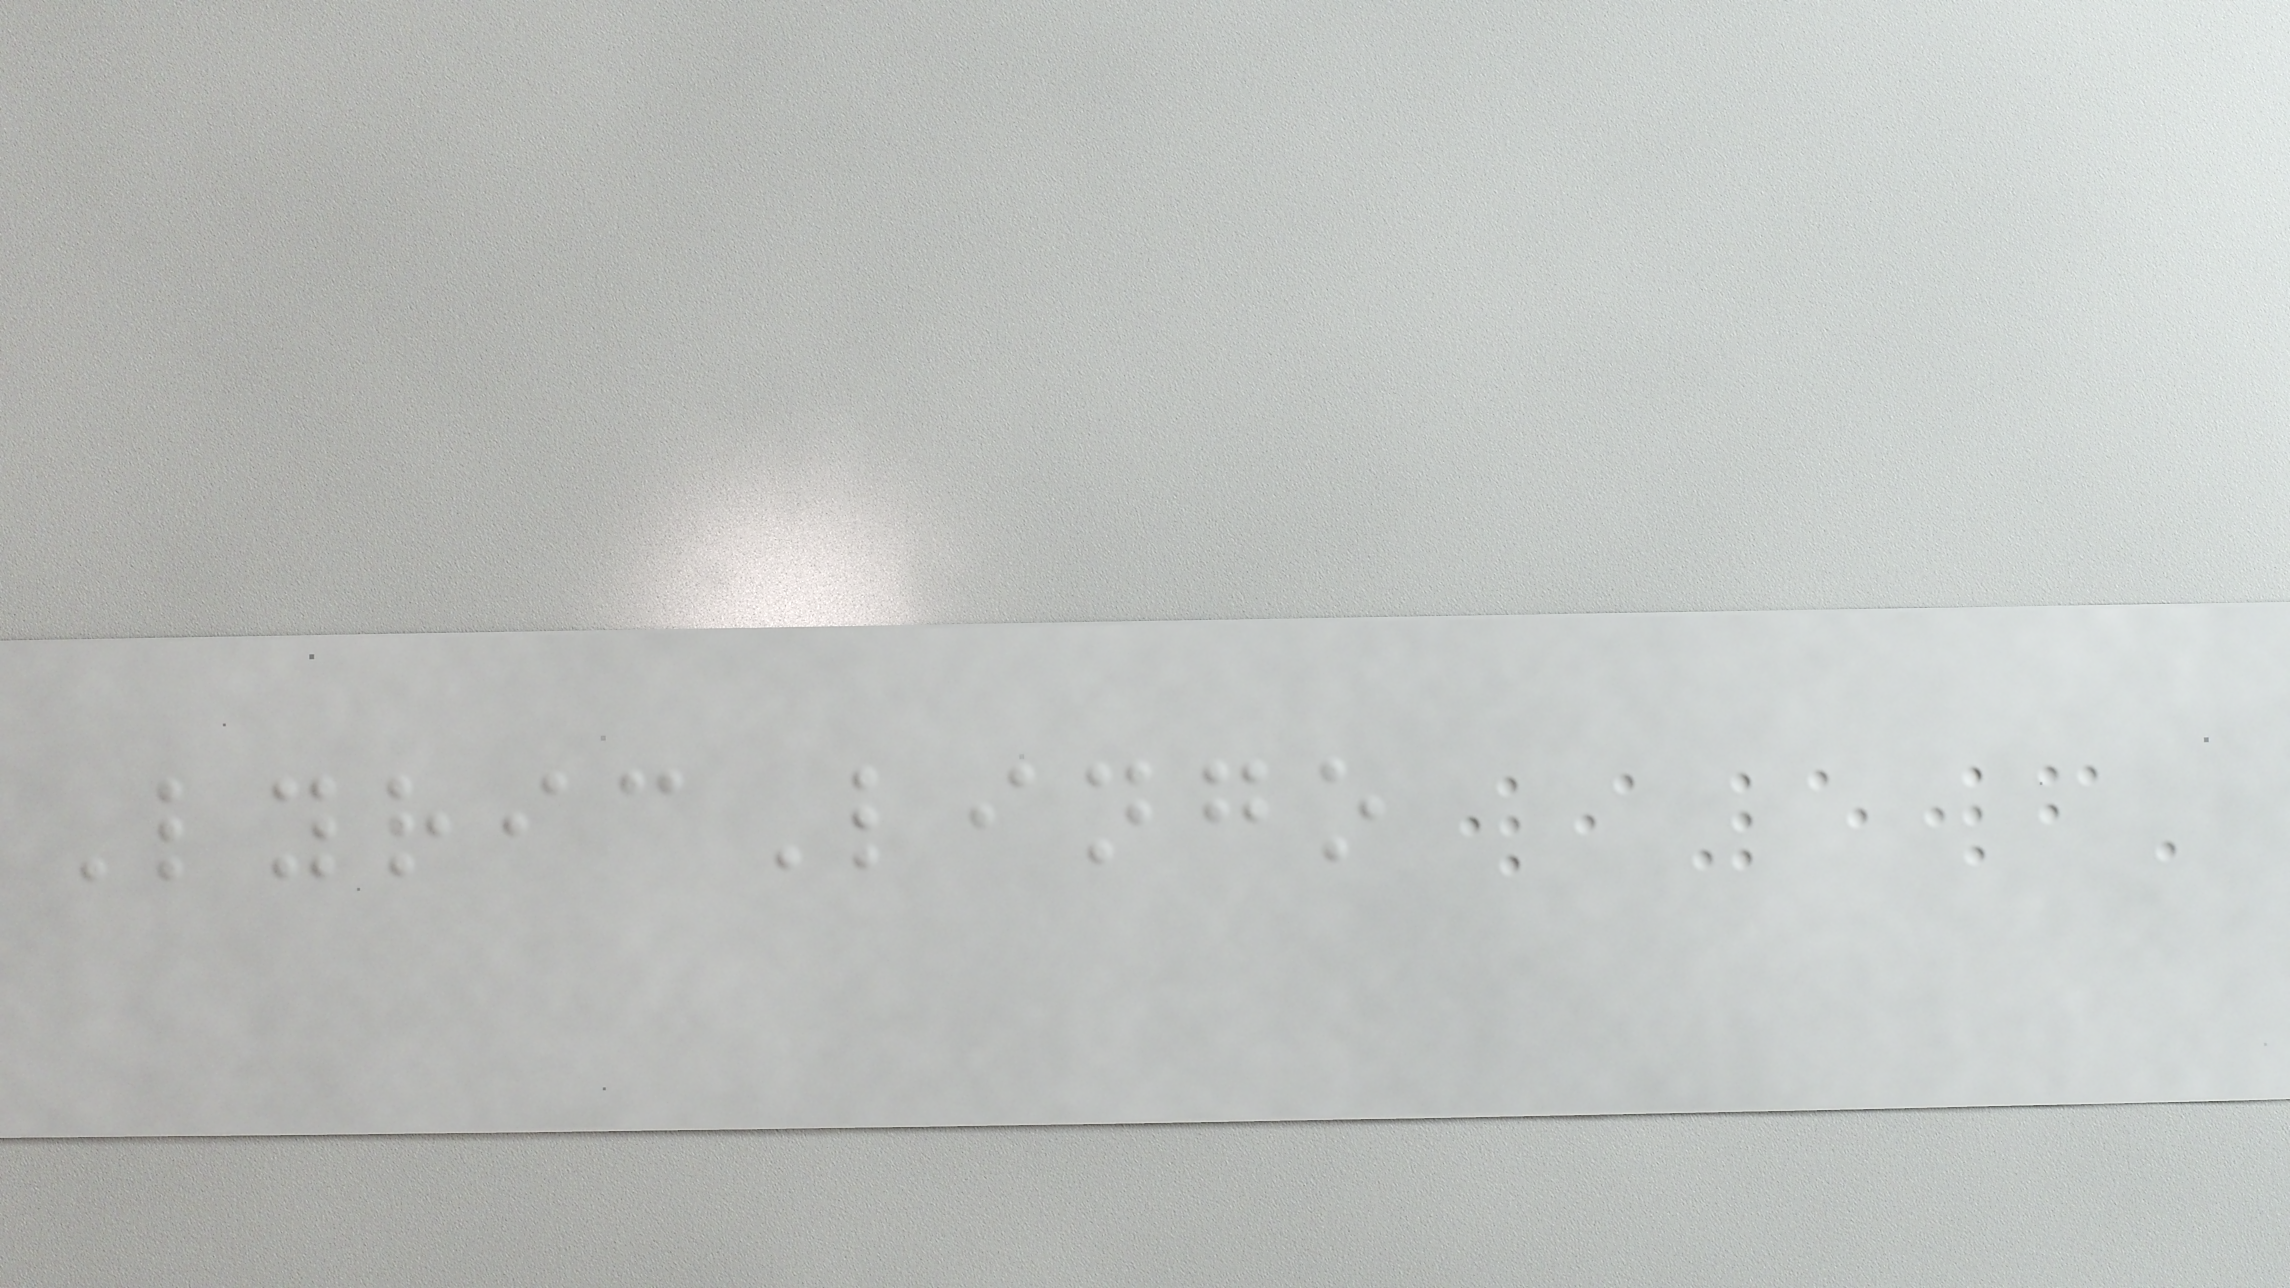LyricLingo
